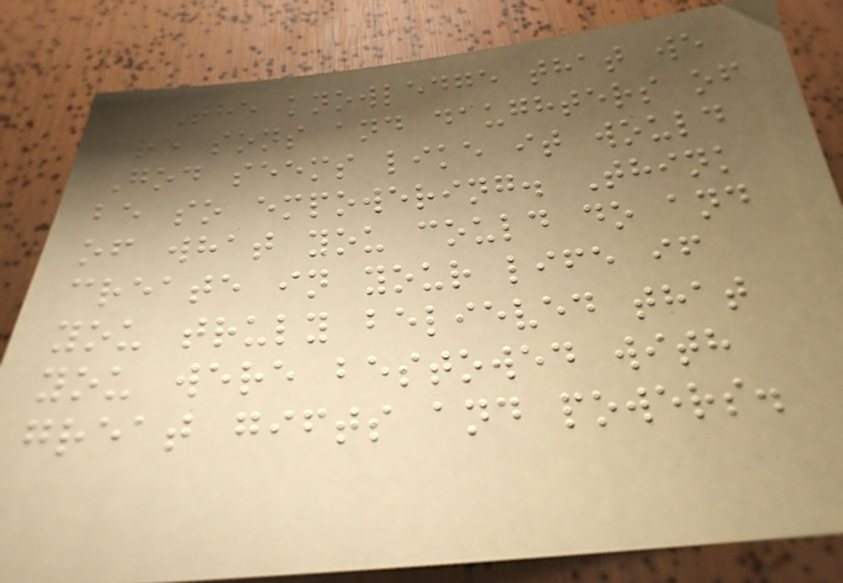The knowledge that we
are sons and daughters of
God seems like it would
be so empowering. Think
of what you could do and
create in your life if
you truly believed that
you were bestowed with
great gifts and powers.
